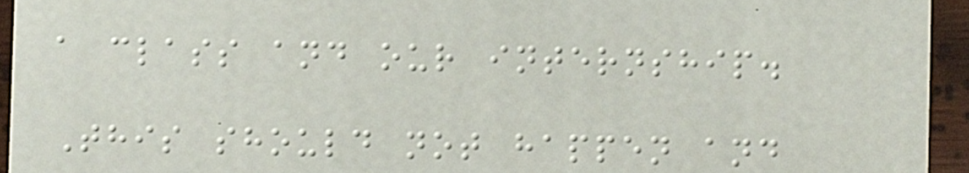a class and our internship.
This should not happen and
